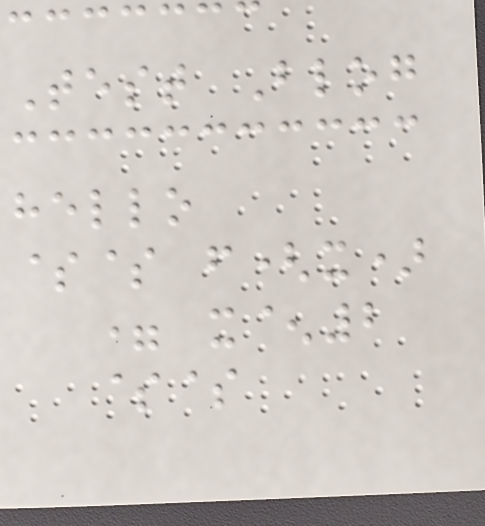Test Blog
hello
$$ f(x)
= x^2
$$
